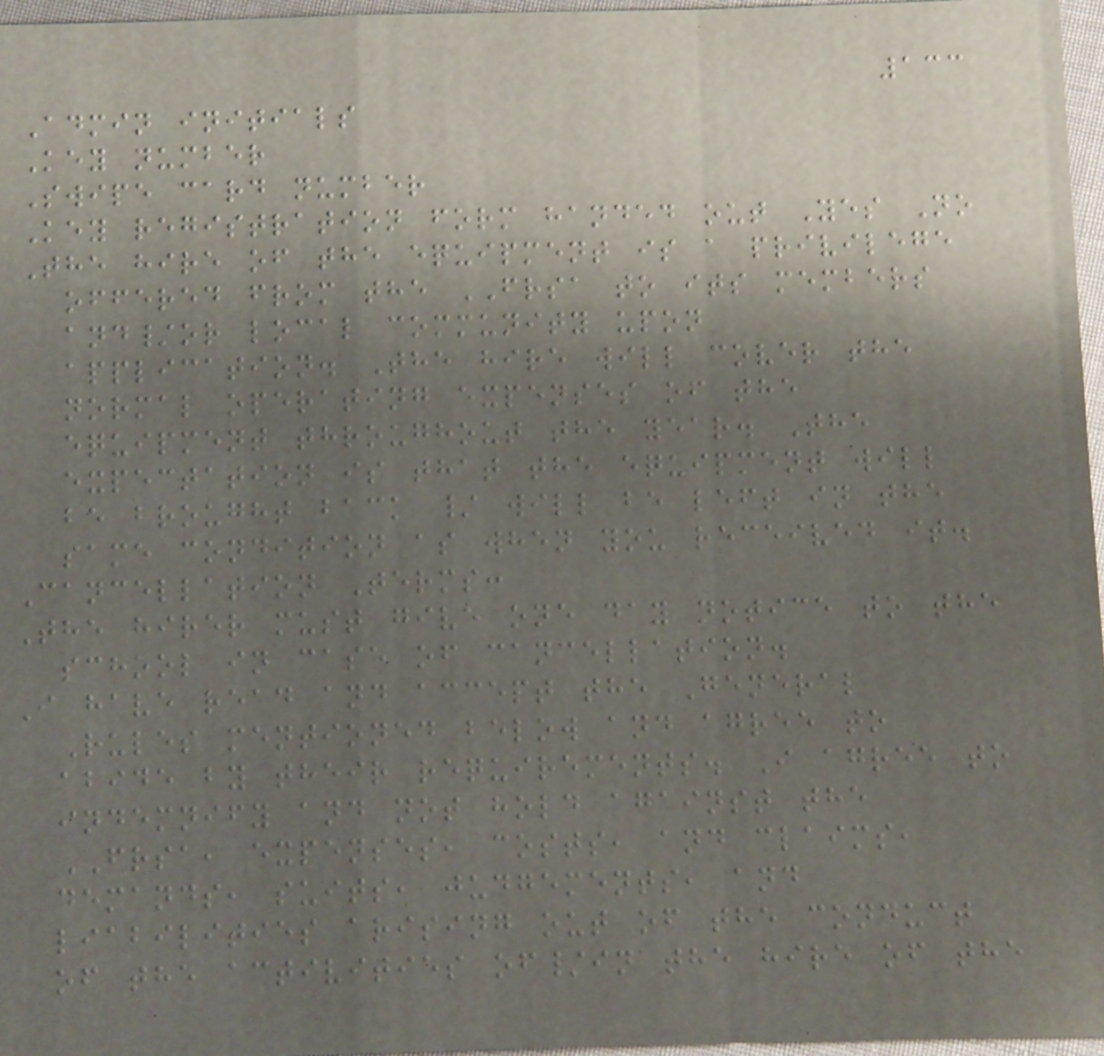133
Admin initials
Key number
Swipe card number
Key registration form handed out Yes No
The hire of the equipment is a privilege
offered from the FRSA to its members
and/or local community upon
application. The hire will cover the
normal operating expenses of the
equipment throughout the year. The
expectation is that the equipment will
be brought back / will be left in the
same condition as when you received it.
Cancellation Terms:
The hirer must give one day notice to the
school in case of cancellation.
I have read and accept the General
Rules mentioned below and agree to
abide by their requirements. I agree to
indemnify and not hold against the
FRSA, expenses, costs, and claims,
demands, suits, judgements, and
liabilities arising out of the conduct
of the activities of/in the hire of the
